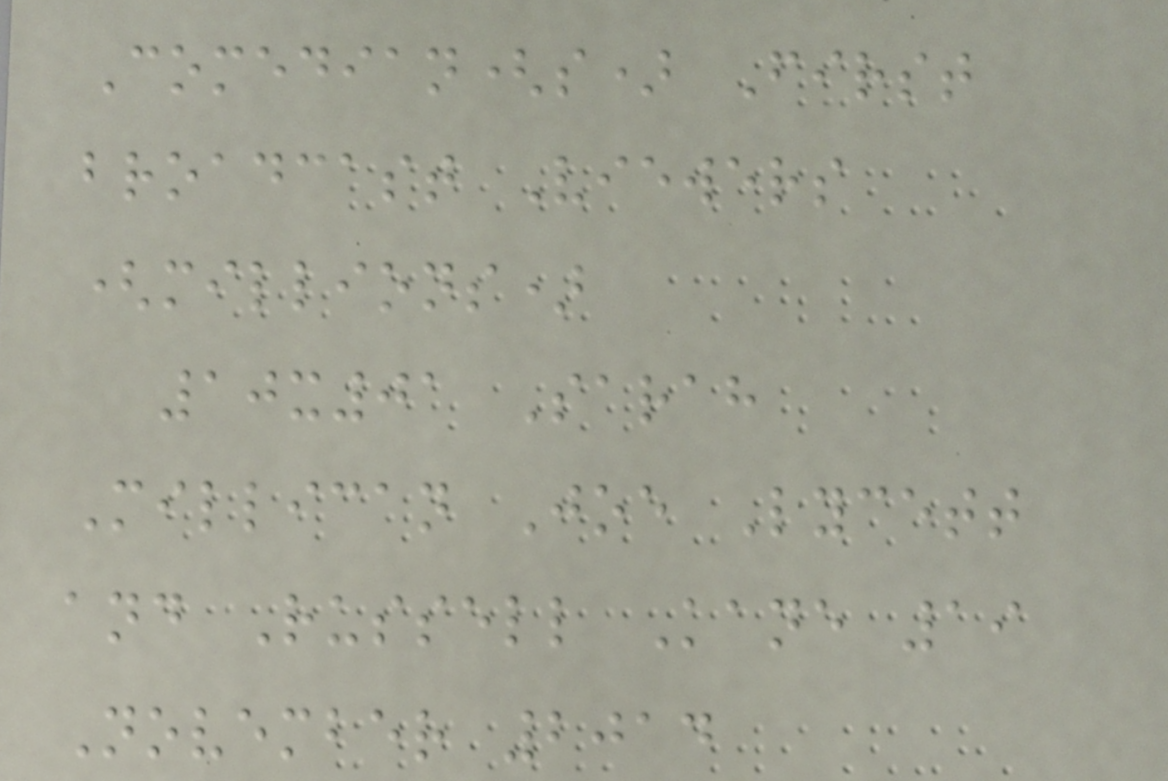Comedian(s) First
broadcast Viewers
(millions)
10x01 Sarah
Millican Joe Lycett
and Russell Kane 19
November 2014
